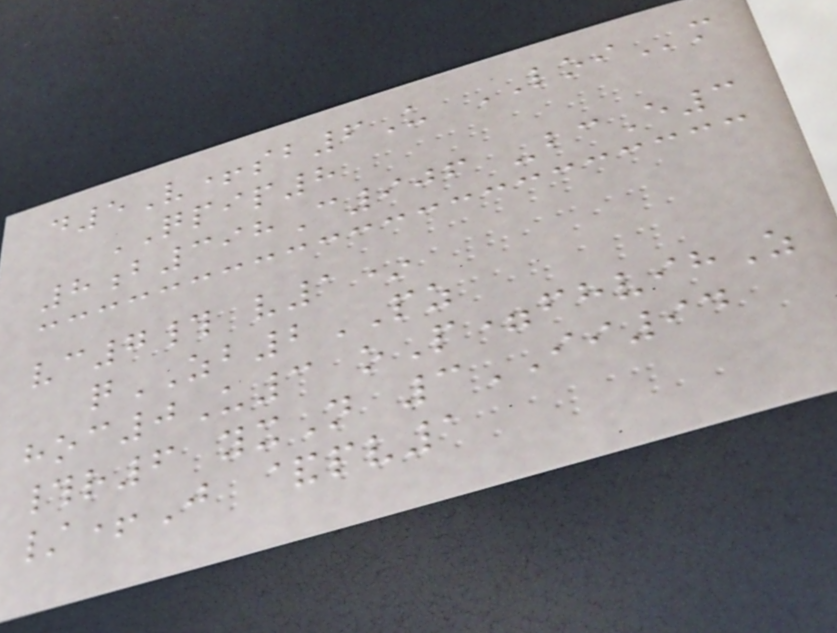d5V+sb6U LOIm
QPIP8
8b398C906 -bcE3
vc7# v1*
qZB2PZ
hoc0U3 oP=fhvihZ
#r6 yxN 3II94
/+J &pv1
